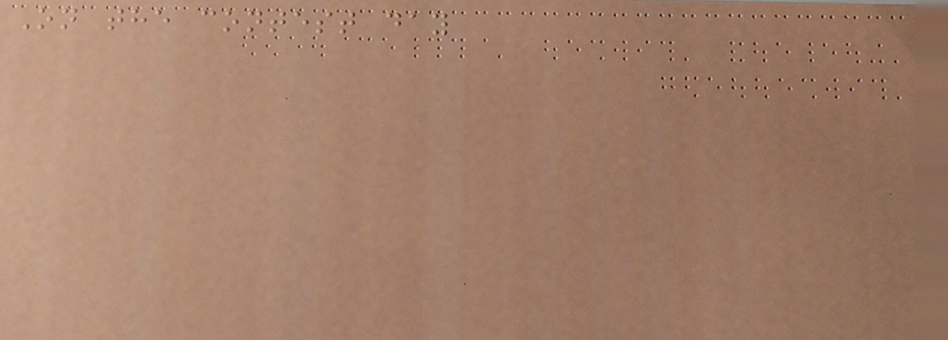On the contest day
